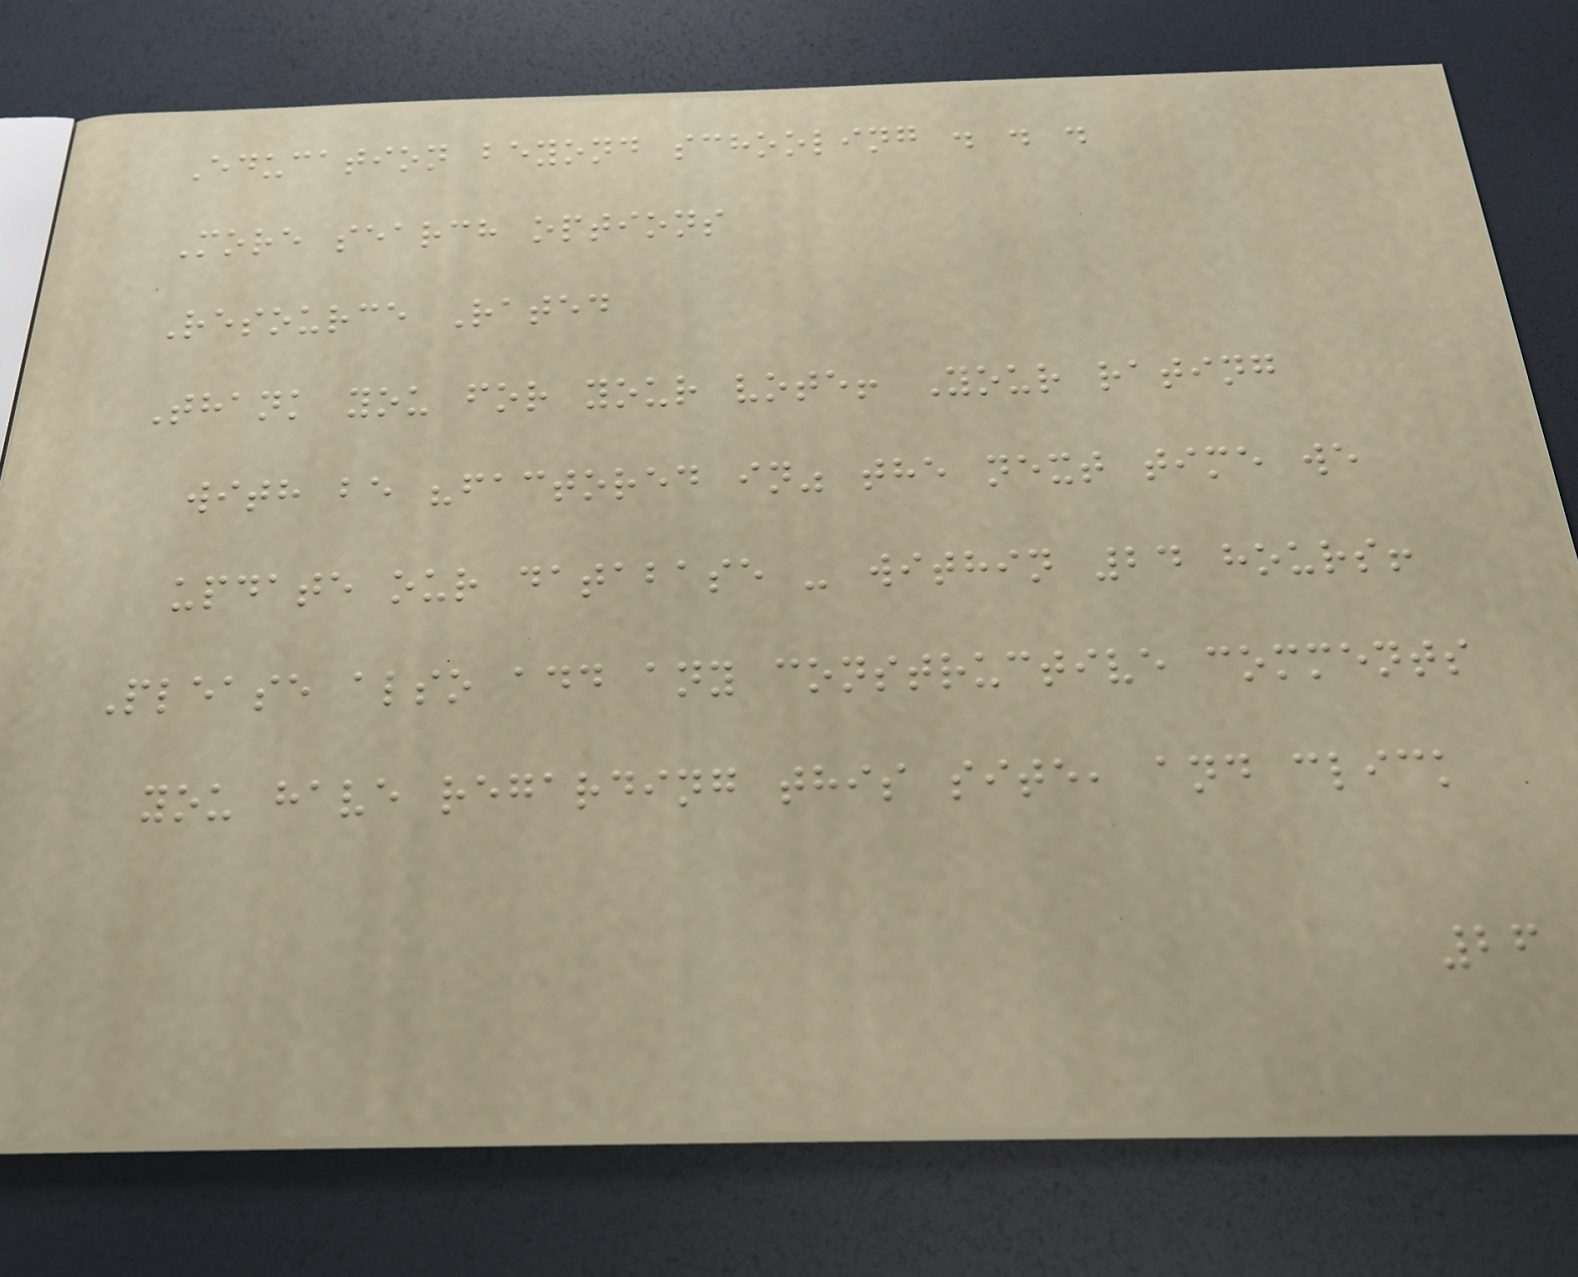Education beyond schooling . . .
More search options
Resource Rated
Thank you for your vote! Your rating
with be "factored in" the next time we
update our database - within 24 hours!
Please also add any constructive comments
you have regarding this site, and click
26
